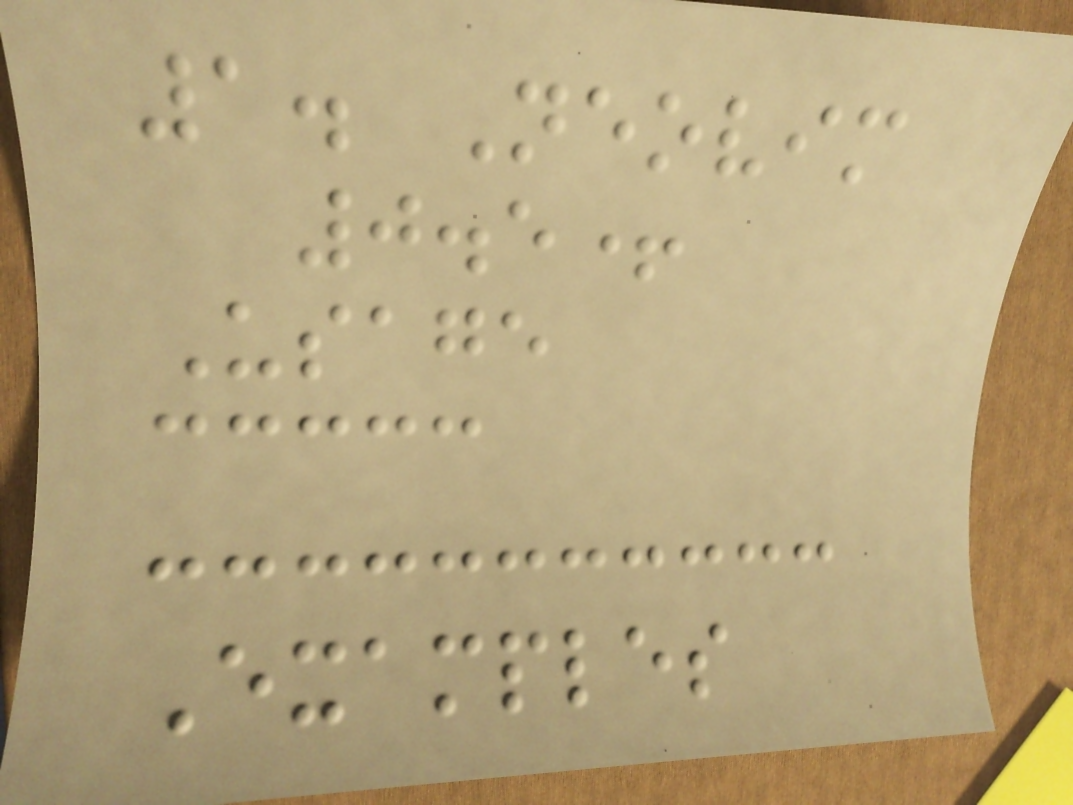1. Neovim
0.5+
Usage
Examples
